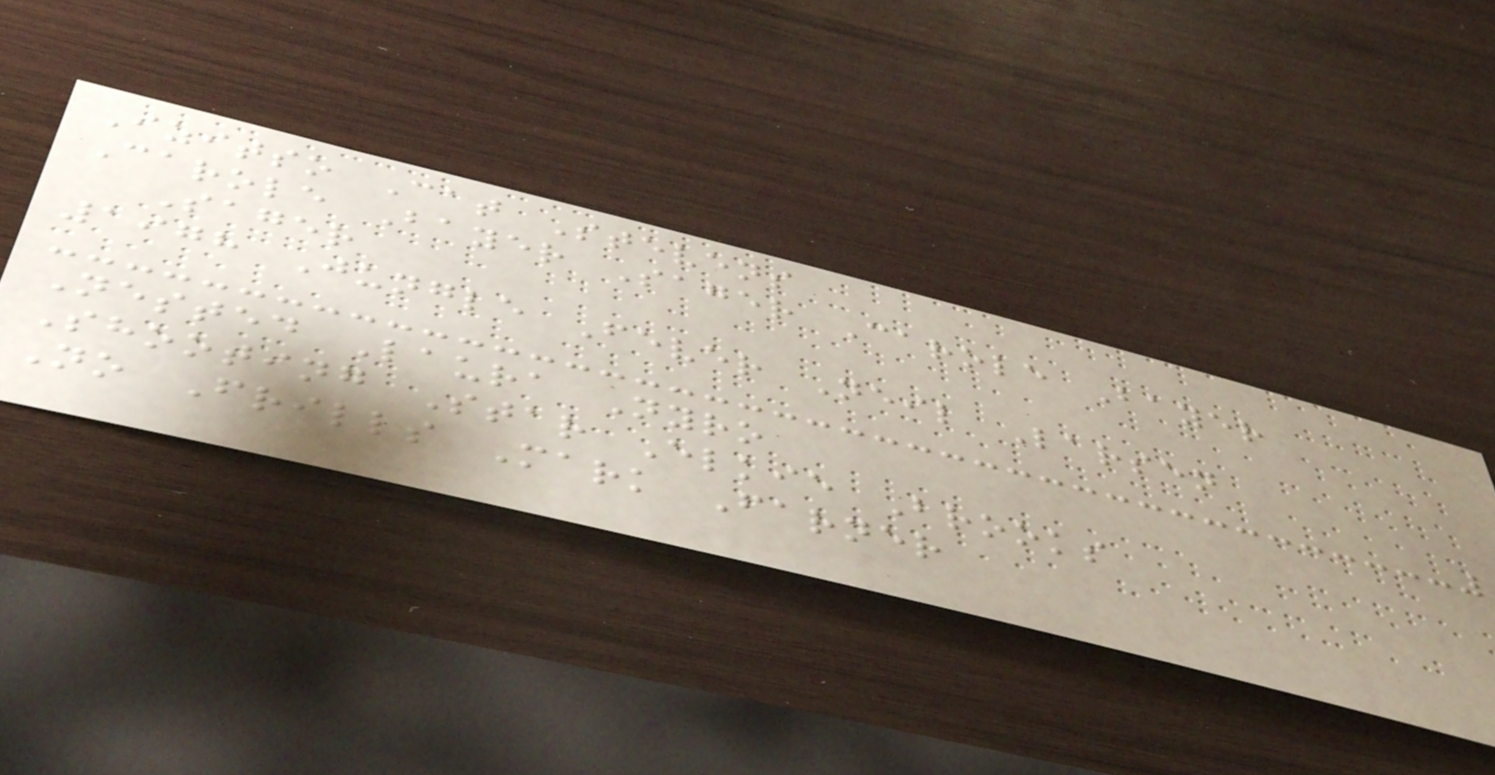Izitso Cat Stevens
Carole Bayer Sager Carole Bayer
Sager
1978 Jungle Fever Neil Larsen
Nested Laura Nyro
Shooting Star Elkie Brooks
No Frills Mark Farner
